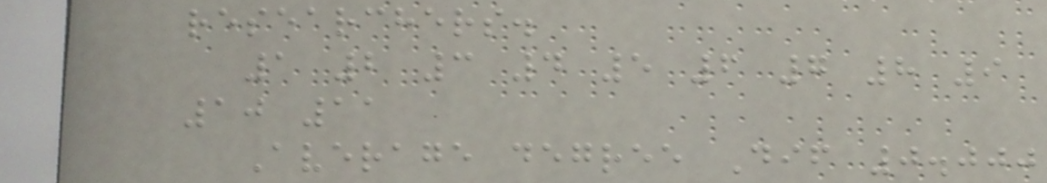researchers.
1 2 3 4 5 6 7 8 9
10 11
Average degree Dif 0.000
